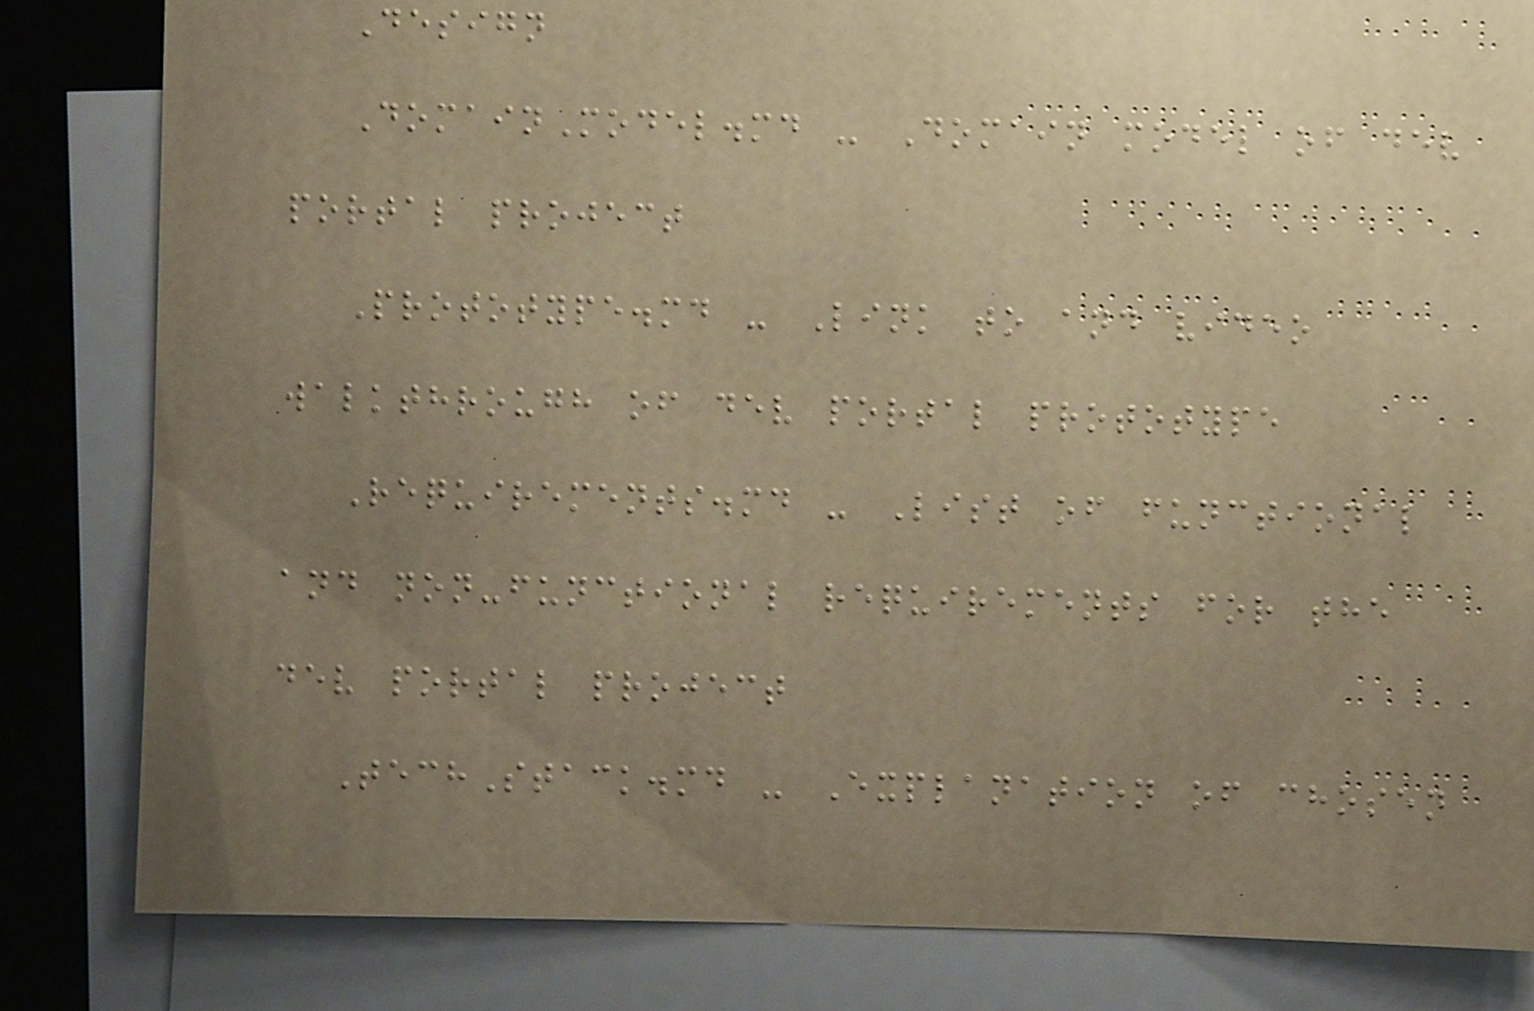Design
DomainModel.md - Domain model of dev
portal project
Prototype.md - Link to and video
walkthrough of dev portal prototype
Requirements.md - List of functional
and non-functional requirements for the
dev portal project
TechStack.md - Explanation of chosen
